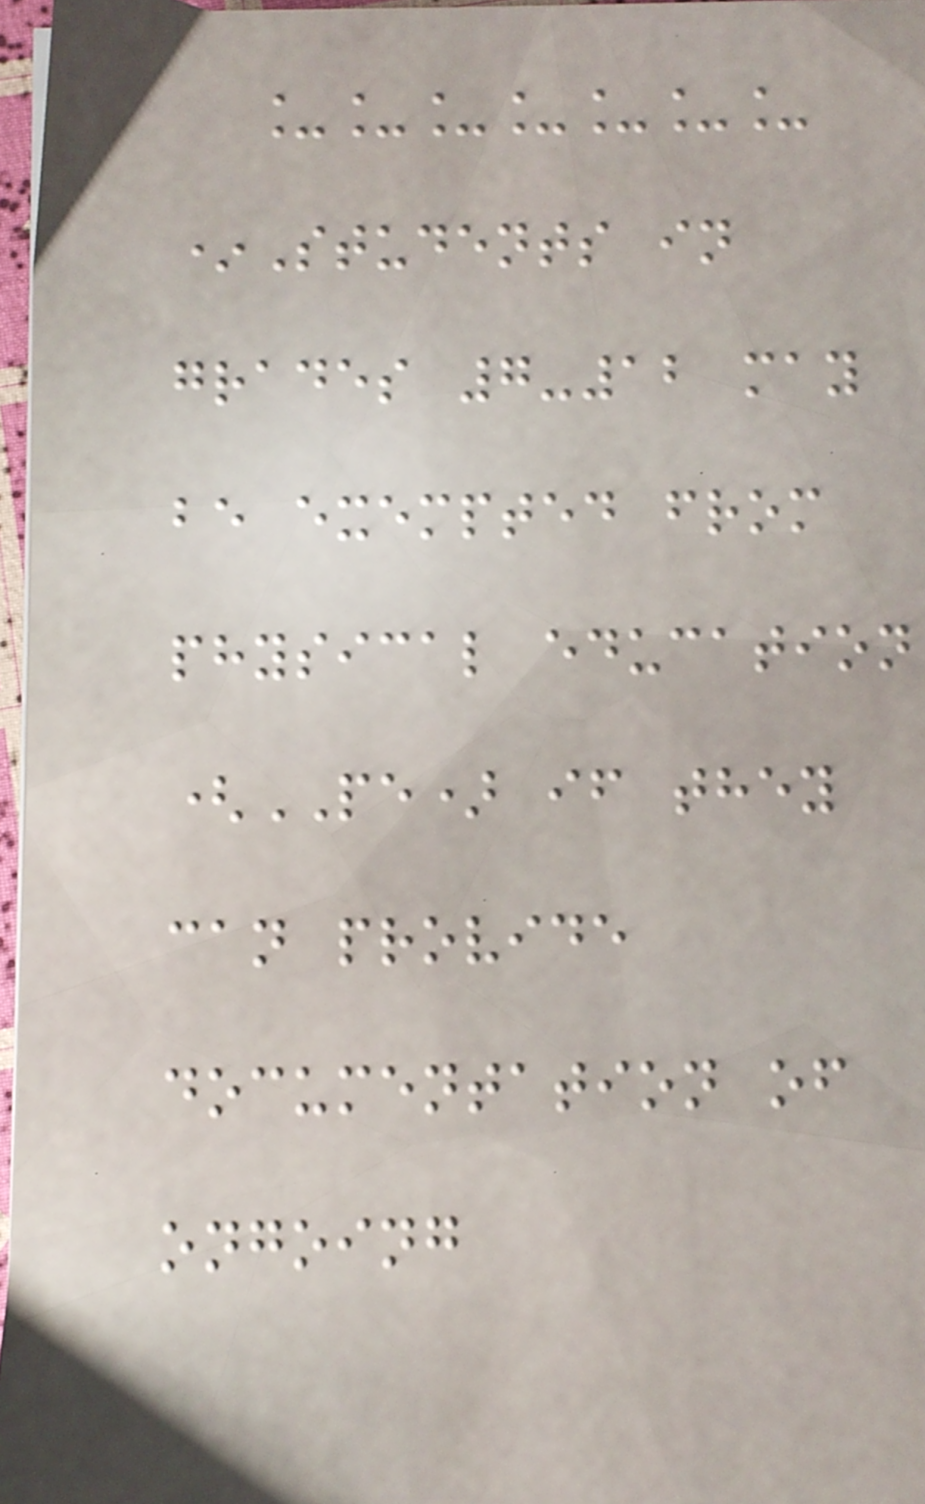_______
*Students in
grades 7-12 may
be exempted from
physical education
(PE) if they
can provide
documentation of
ongoing
